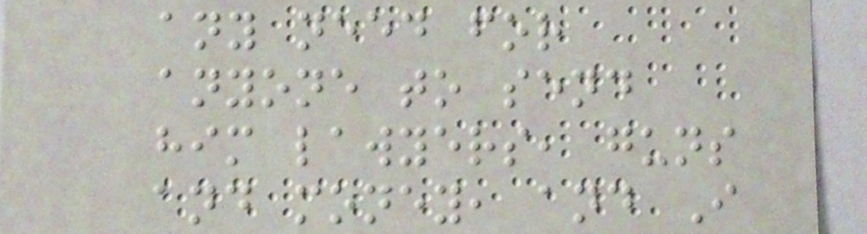any need for
anyone to send
him lawyers, guns
and money, and I
